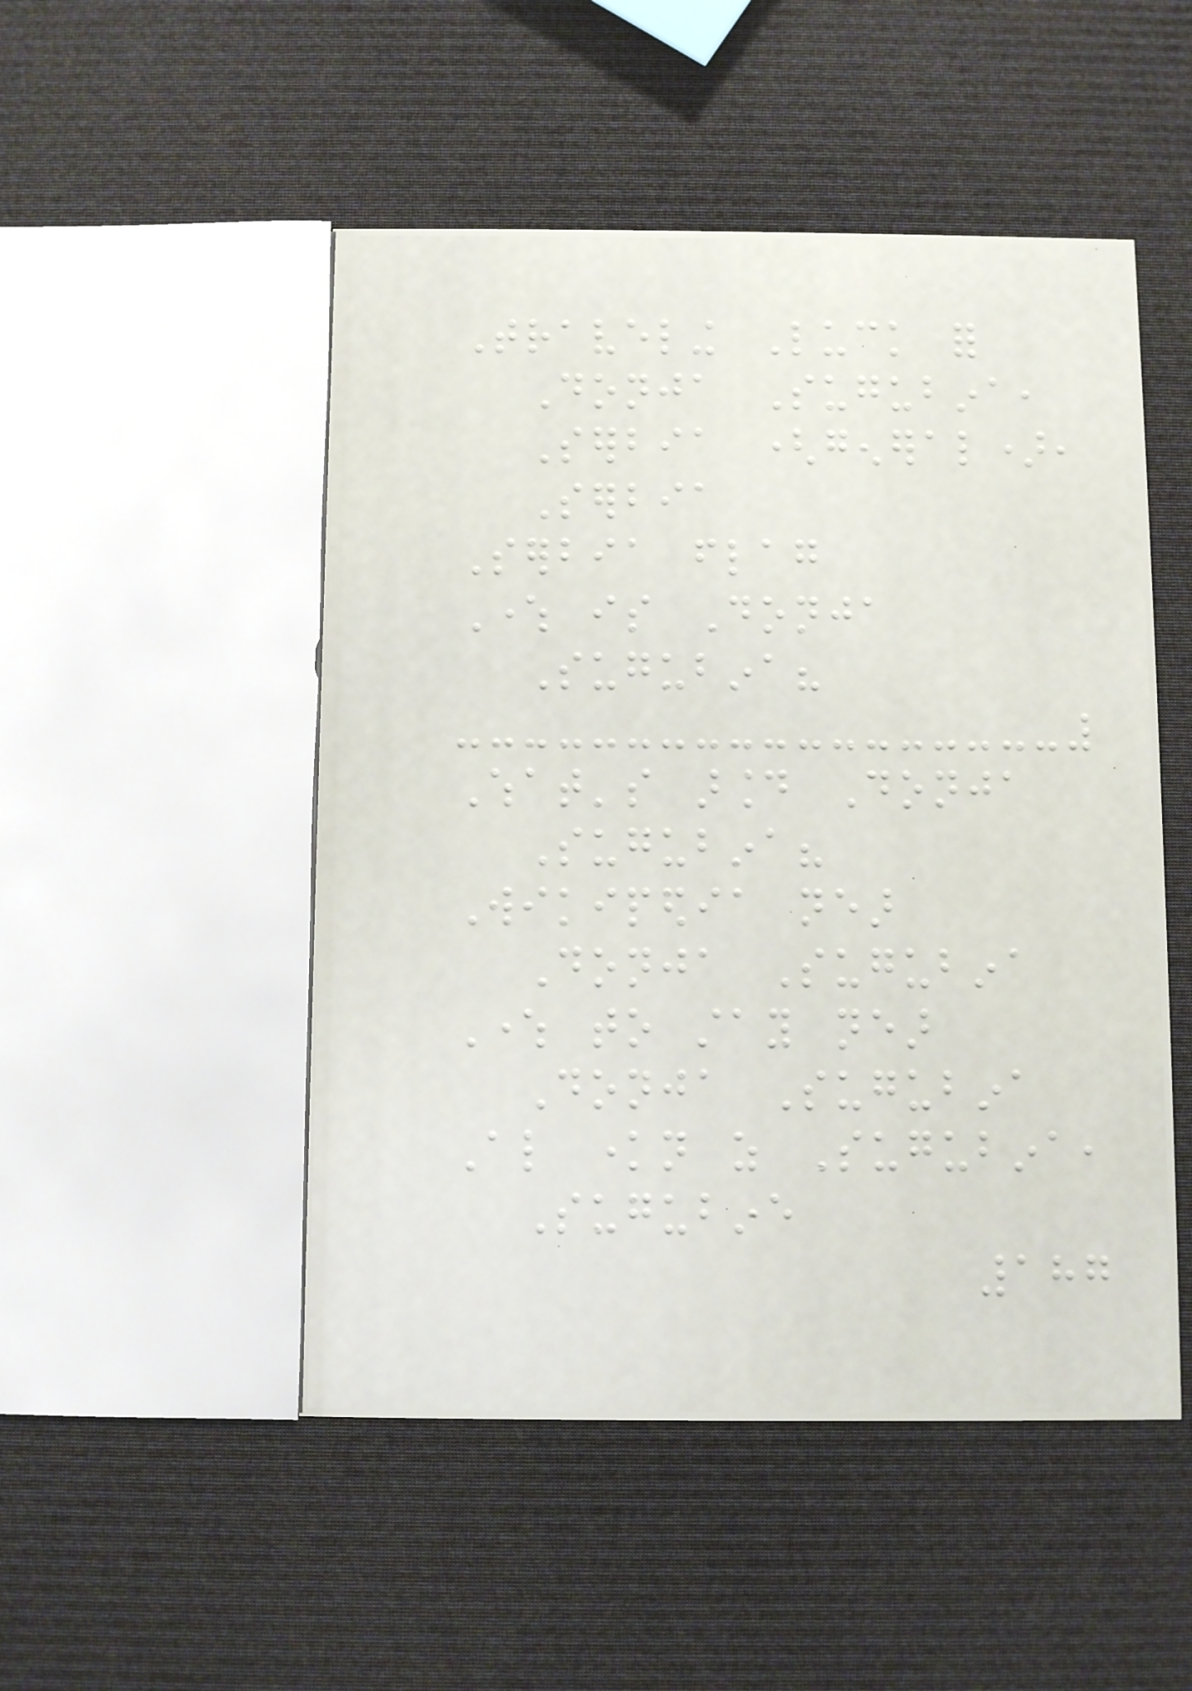Traveling Luck for
Donja Sugubina,
Serbia (general),
Serbia
Serbia flag
Where is Donja
Sugubina?
What's around Donja
Sugubina?
Wikipedia near
Donja Sugubina
Where to stay near
Donja Sugubina
Also known as Sugubina,
Sugubine
187
